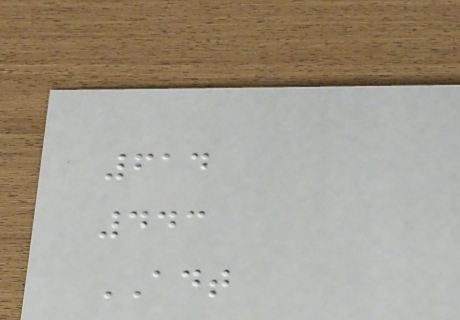614
443
ADT
